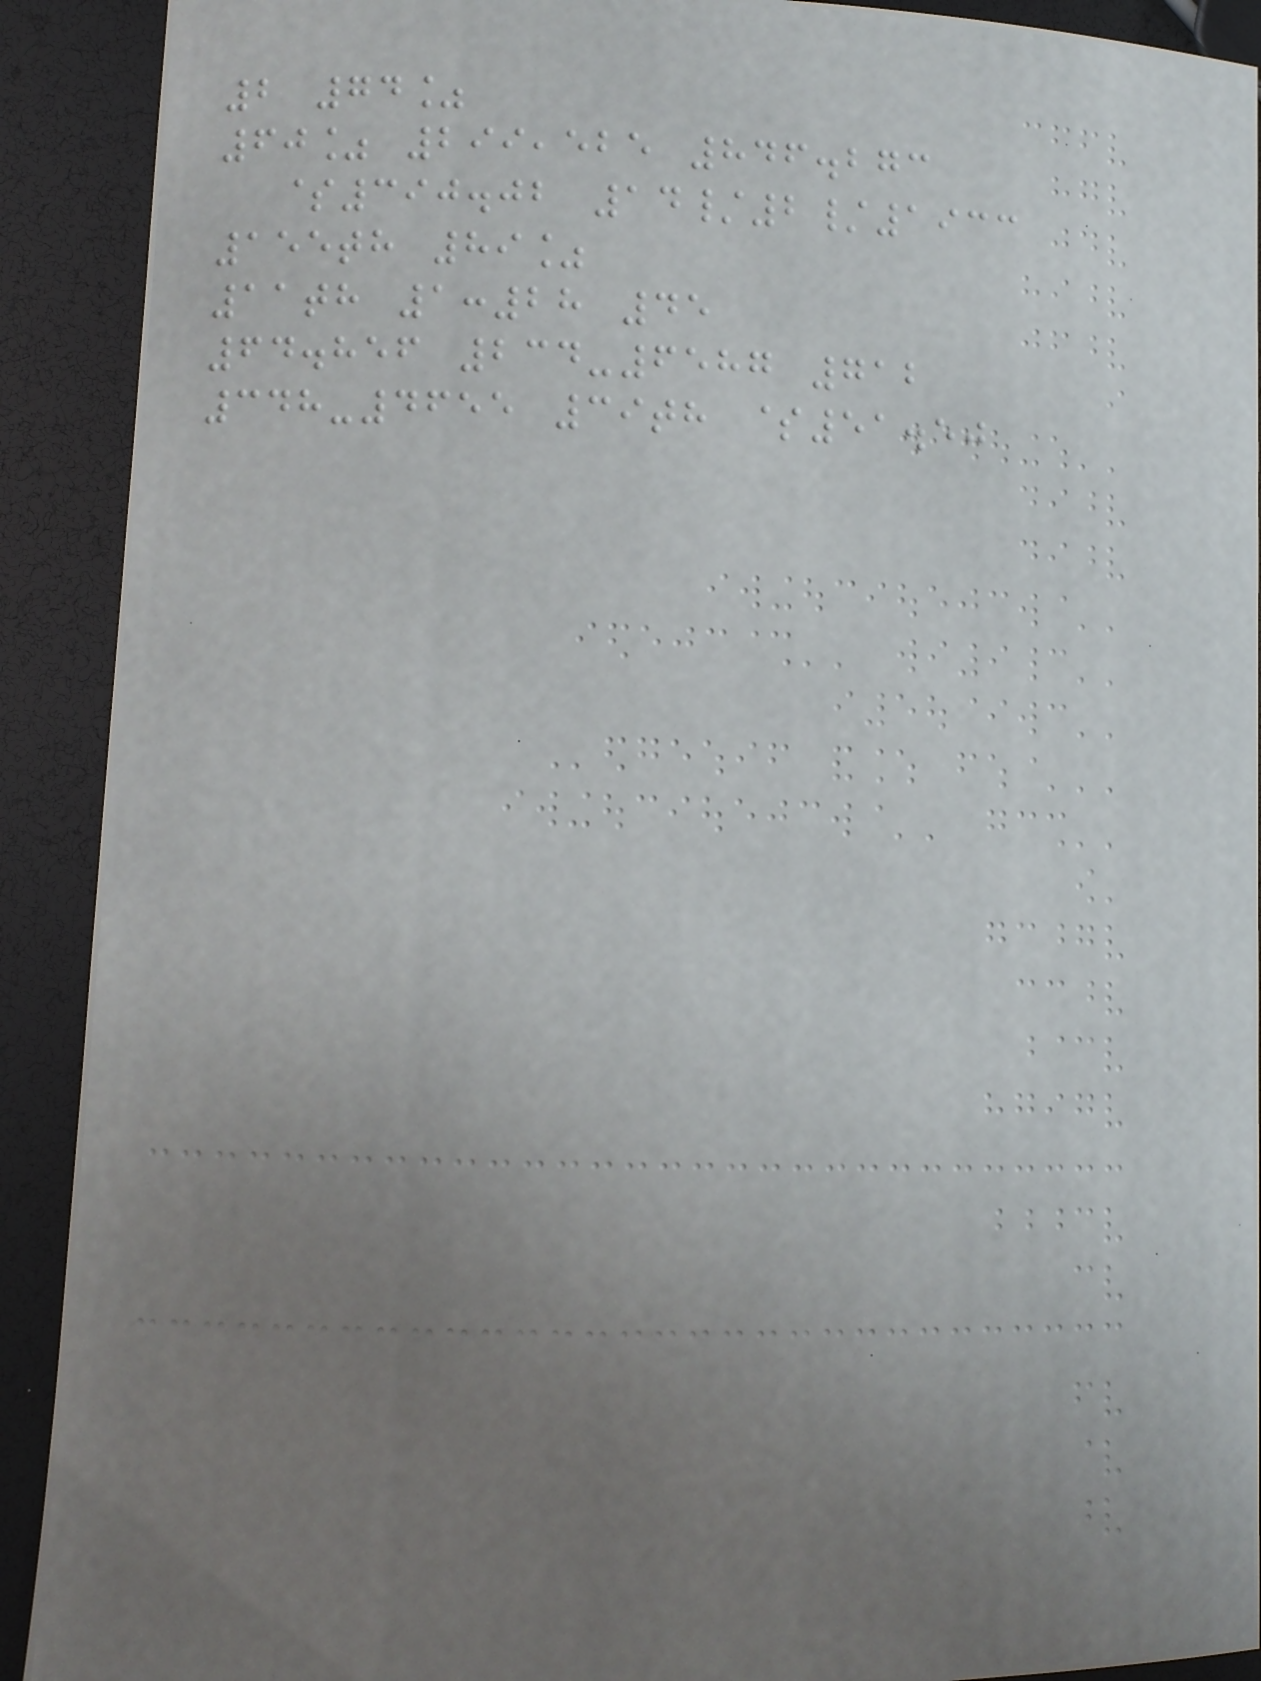2 74%
60% 299,525 846.273
$390.02 14/2/1933
155th 89%
11th 1:28 45
64.856 234-6587 712
348-4655 39th $51.50
